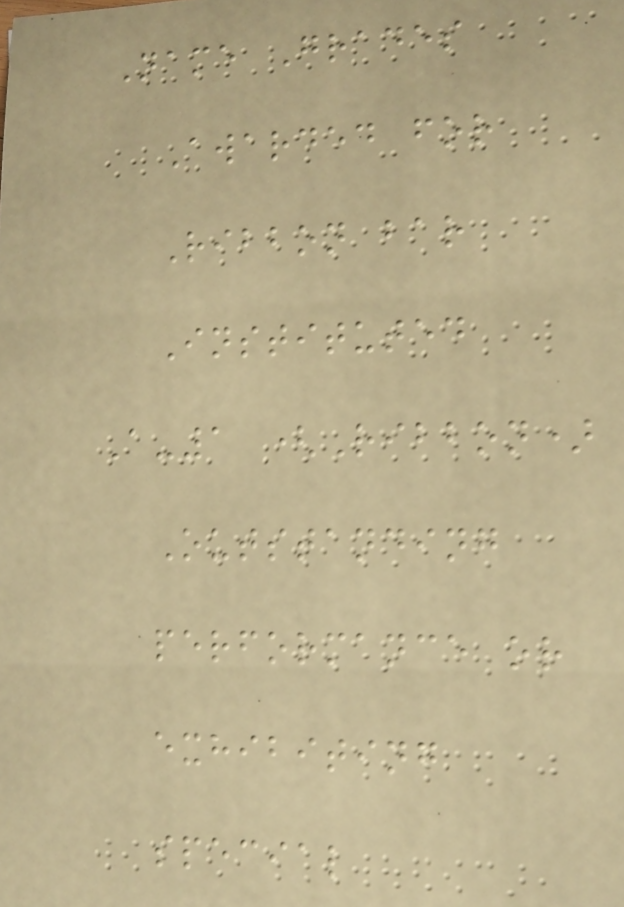Name Grades
Awarded for
Ribbon bar
Instituted
A-1 (Ribbon)
Outstanding
performance or
exhibiting
special
